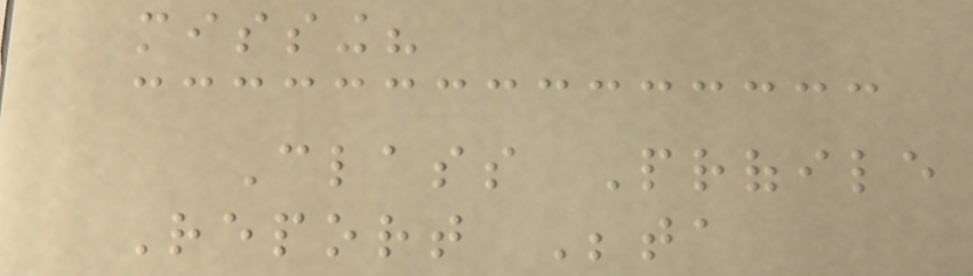missing?
Class Profile
Report Beta
